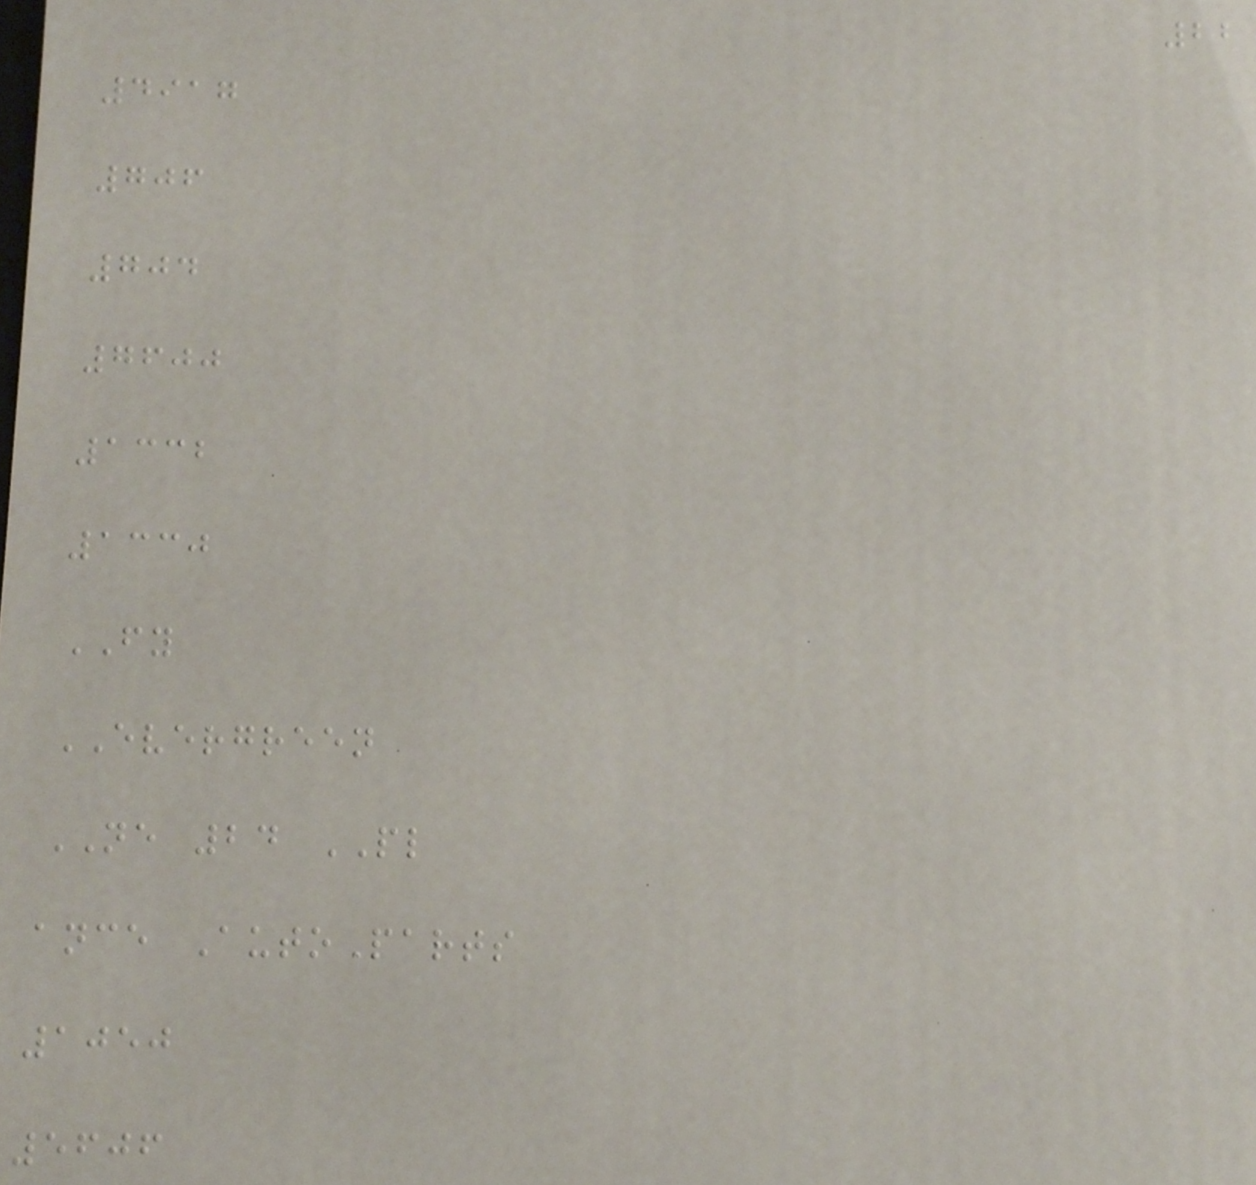22
4917
706
704
7600
1332
1330
FY
EVERGREEN
NE 24 PL
ance AutoParts
1050
5606
